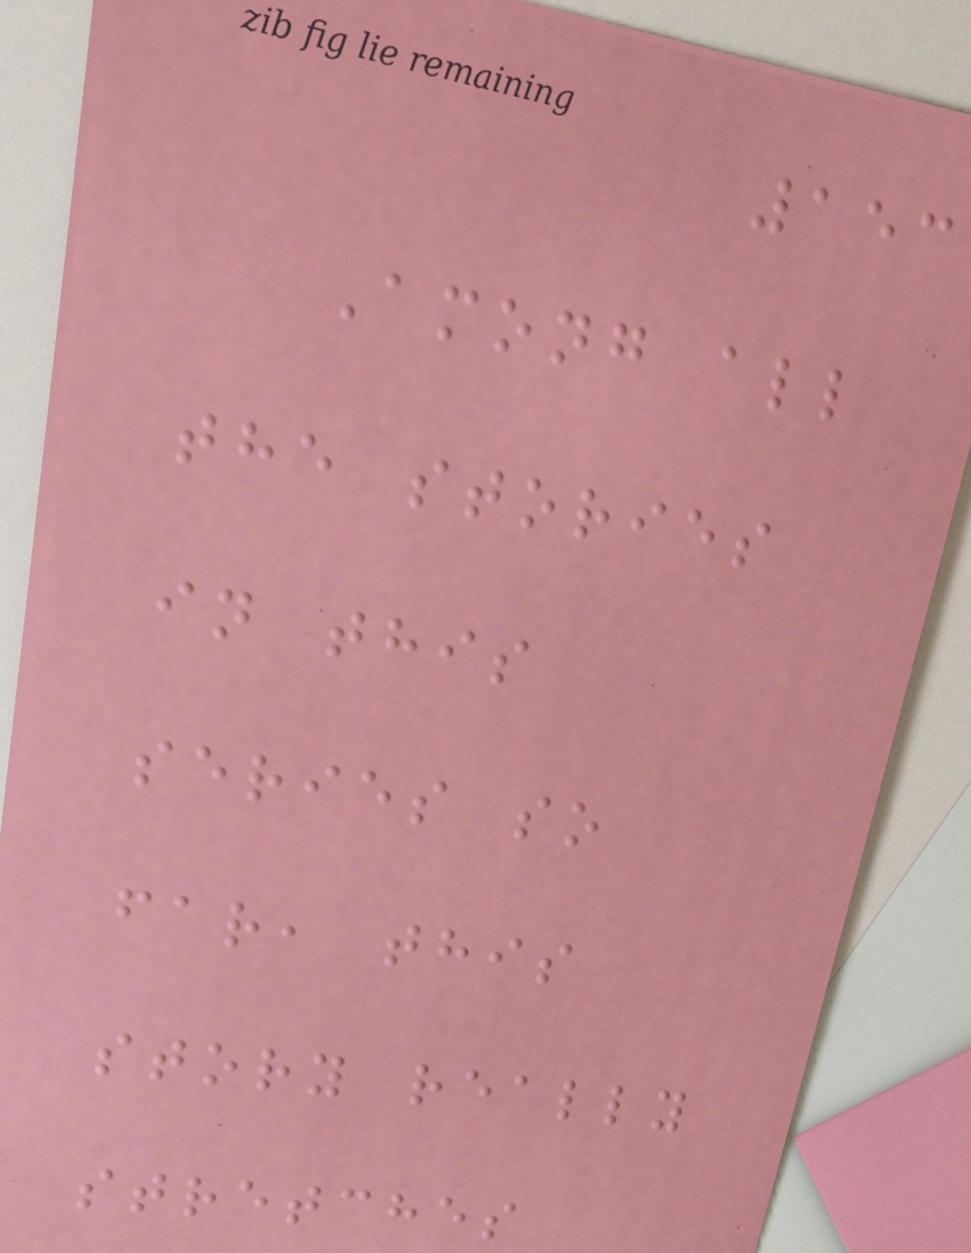153
Among all
the stories
in this
series so
far, this
story really
stretches
